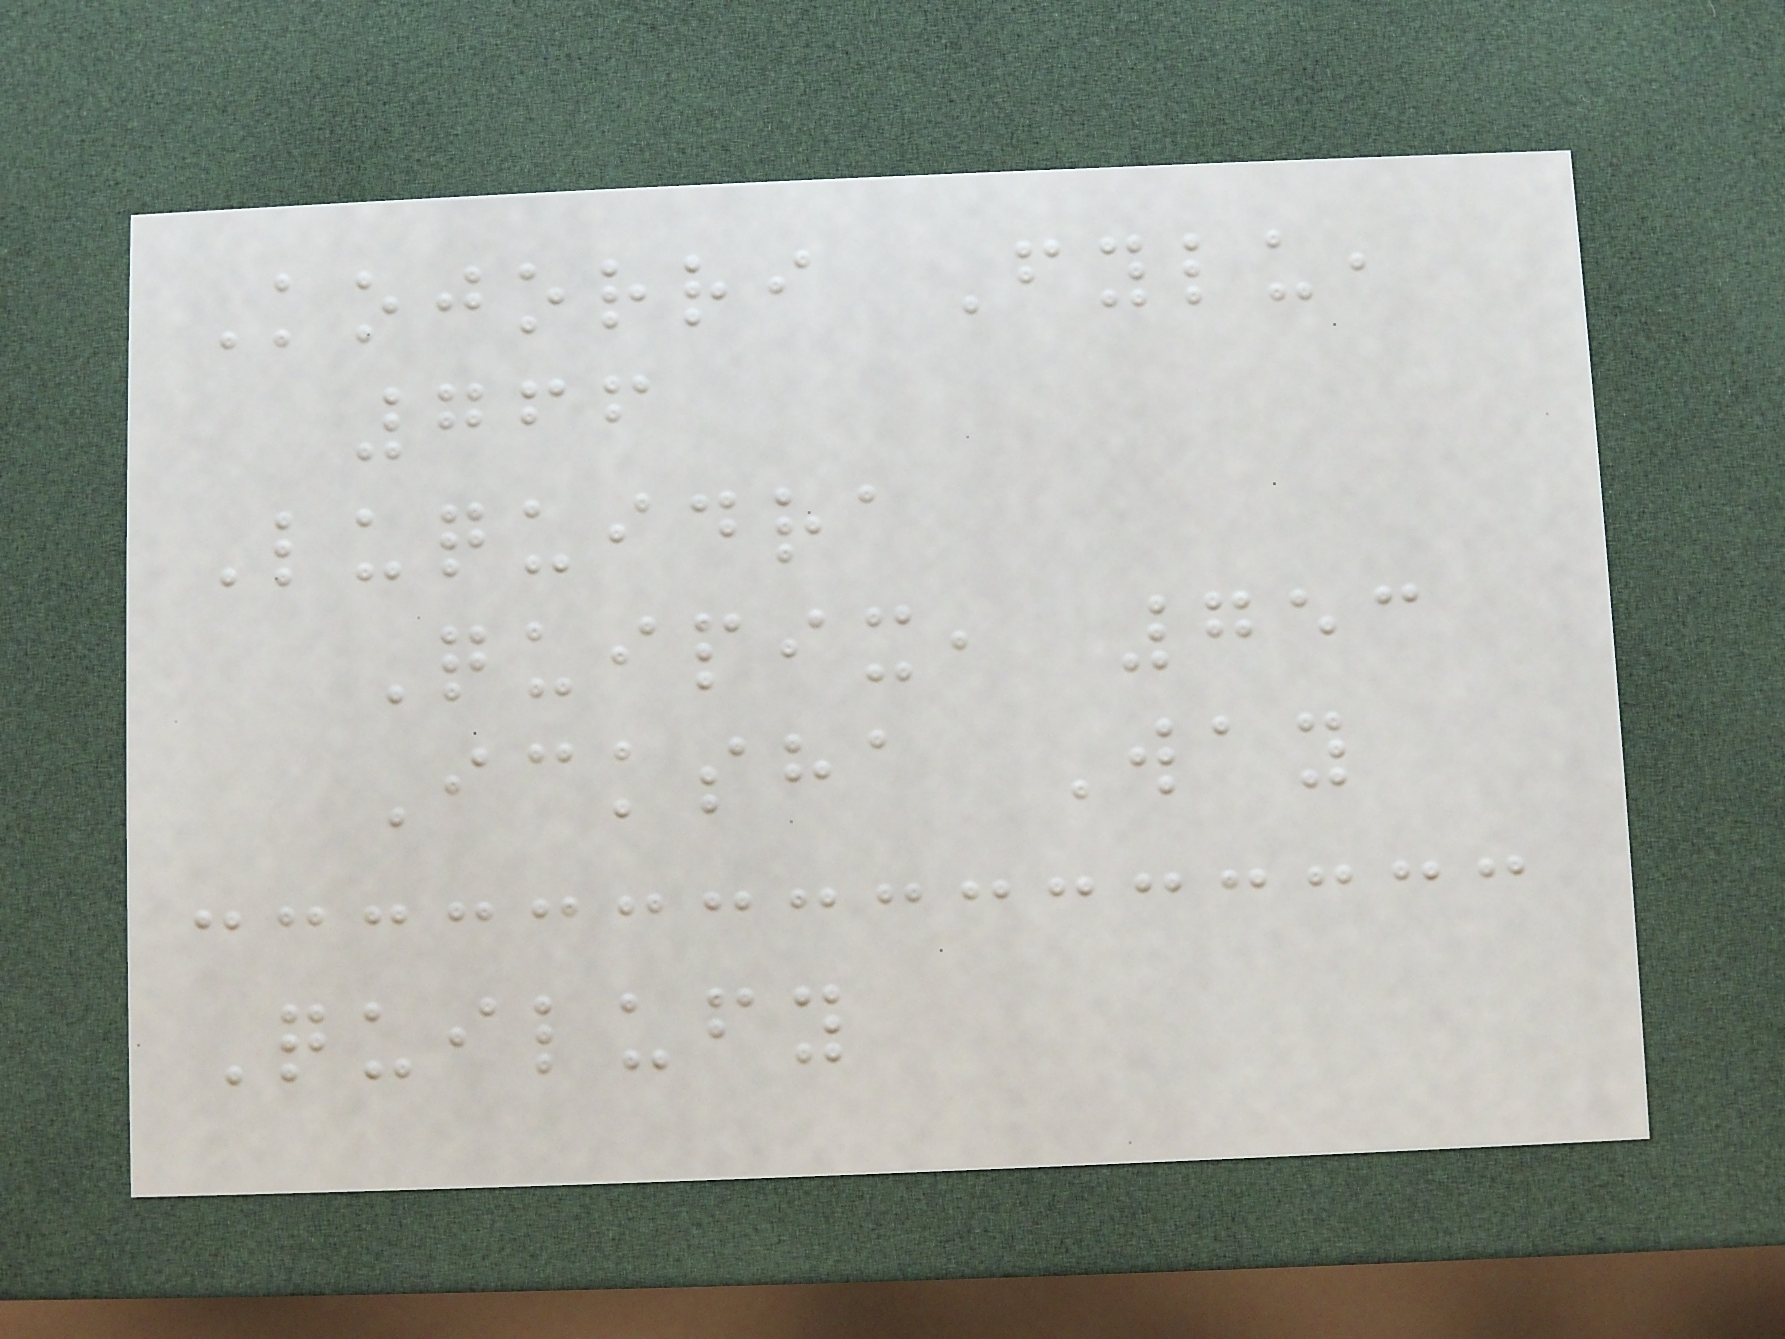Kojorri Fylu,
766
Luquidra
Quipix, 753
Icksha Way
Quilufy
